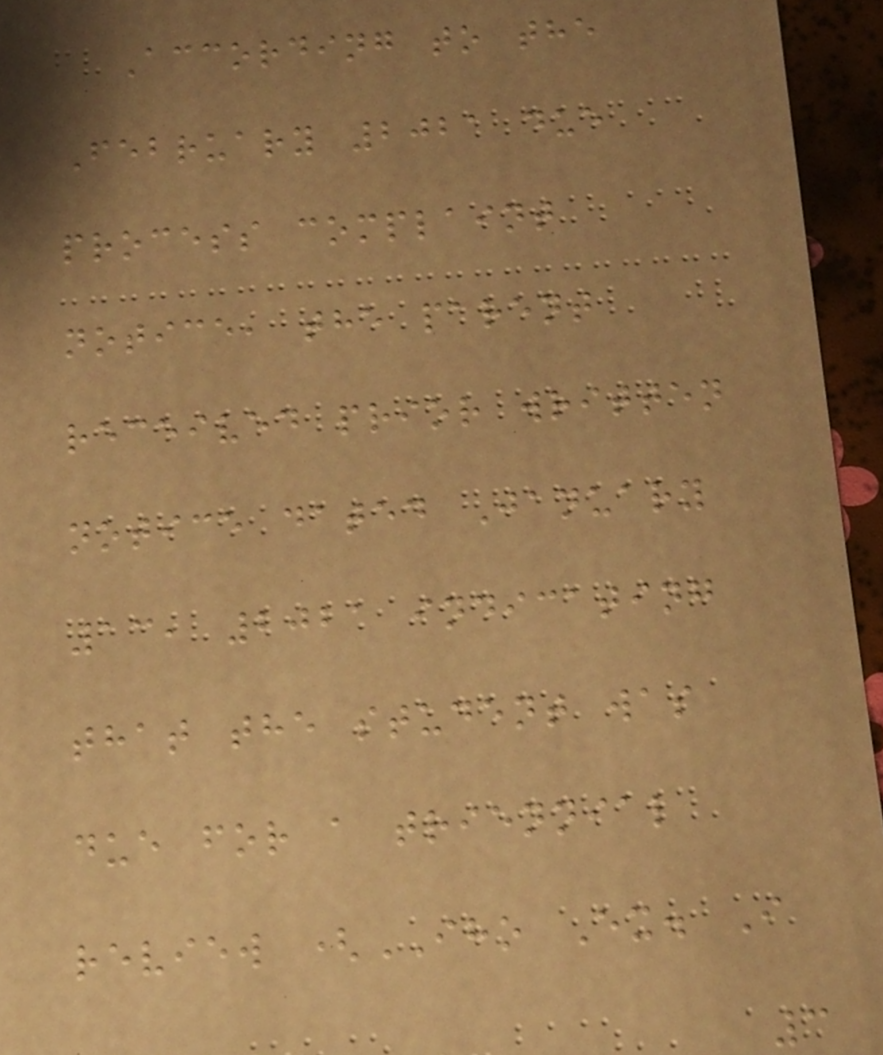According to the
February 2021 due
process complaint
notice, the parent
received prior written
notice dated January
13, 2021 indicating
that the student was
due for a triennial
review (IHO Ex. I
3
